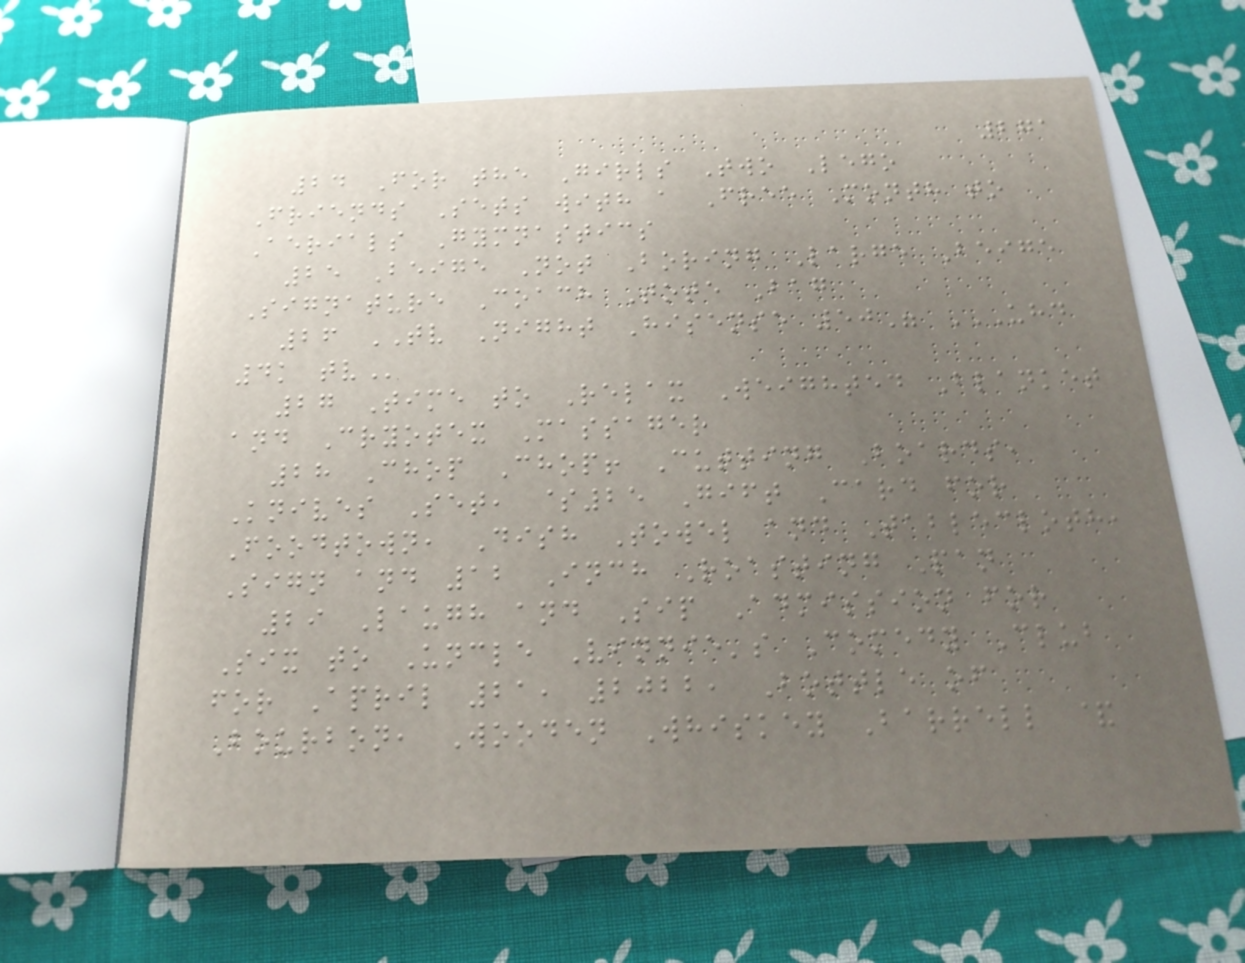271
24 For the Girls Two Lego
Friends Sets with a Free Month to
Aerials Gymnastics
25 Beige Not Boring Large Beige
Signature Coach Tote Bag
26 TV Night Hisense 50" UHD
4K TV
27 Time to Relax Weighted Blanket
and Cryotex Massager
28 Chop Chop! Cutting Boards,
Knives Set, $25 Gift Card for
Foodtown, Dish Towel and Tablecloth,
Sign and 12 Inch Roasting Pan
29 Laugh and Sip Admission for
Six to Uncle Vinnie's Comedy Club
for April 21, 2022, Bottle of
Bourbon, Wooden Whiskey Barrell &
